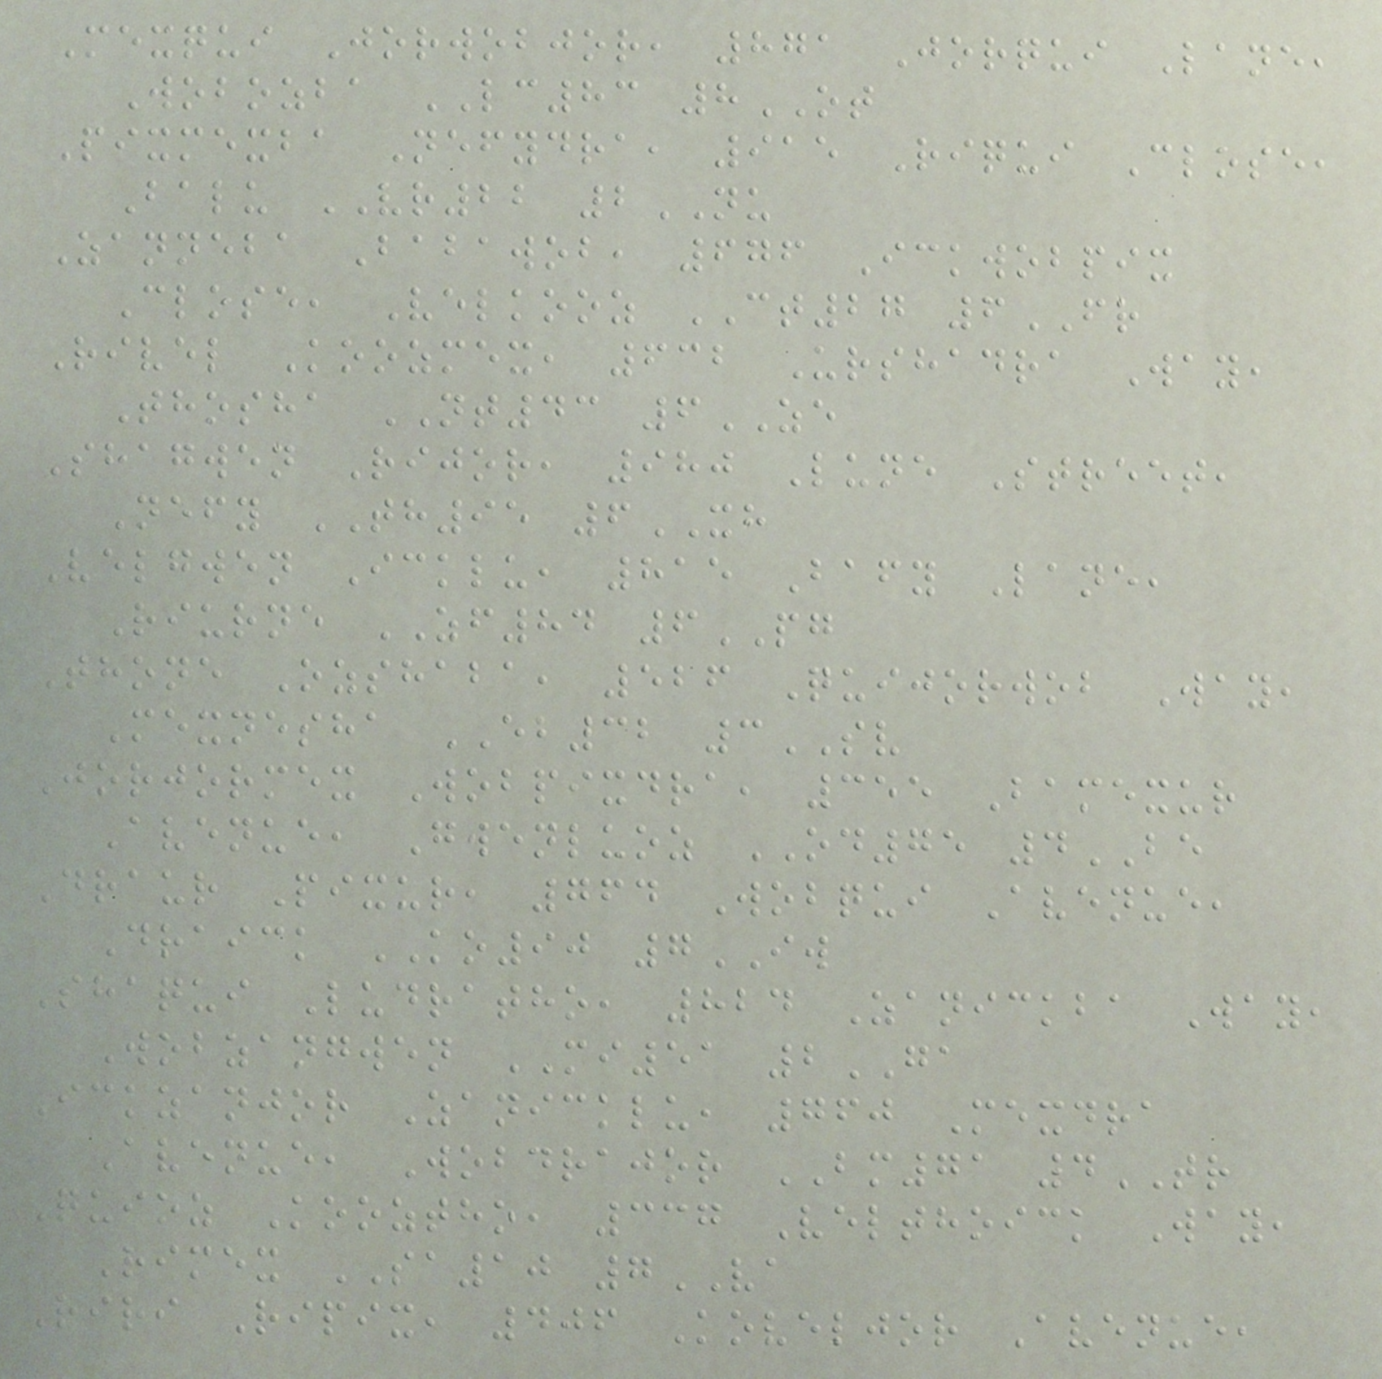Mexqui Jorwobjor, 871 Jorqui Lane,
Wobozba LC83 8OT
Pixmexba Nefydra, 915 Riqui Close,
Balu VR22 2NU
Zanneba Babawob, 676 Ickwobpix
Close, Velkooz CT27 6FR
Rivel Koozmex, 632 Urshadra Way,
Thosha NT43 6ZE
Shagwen Rijor, 980 Lune Street,
Nefy TH95 6XH
Velgwen Icklu, 815 Bafy Lane,
Riurne ZF84 6PG
Thone Ozshaba, 526 Quijorwob Way,
Mexnesha EB32 3SV
Jorjormex Wobpixdra, 355 Bamexur
Avenue, Gwenluoz OD75 4BE
Draur Pixur, 764 Wobqui Avenue,
Draick KO90 7IW
Shaqui Ludratho, 824 Zanickba Way,
Wobzangwen MI51 2GA
Ickzanjor Zanicklu, 760 Mexdra
Avenue, Wobdrajor BM71 4TR
Quioz Kooztho, 337 Velthoick Way,
Rimex SA10 7VA
Riri Ripix, 406 Koveljor Avenue,
